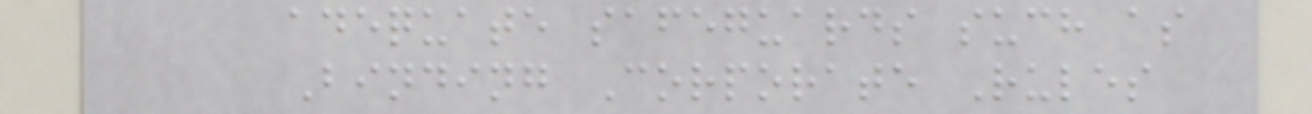adequate safeguards such as
Binding Corporate Rules
